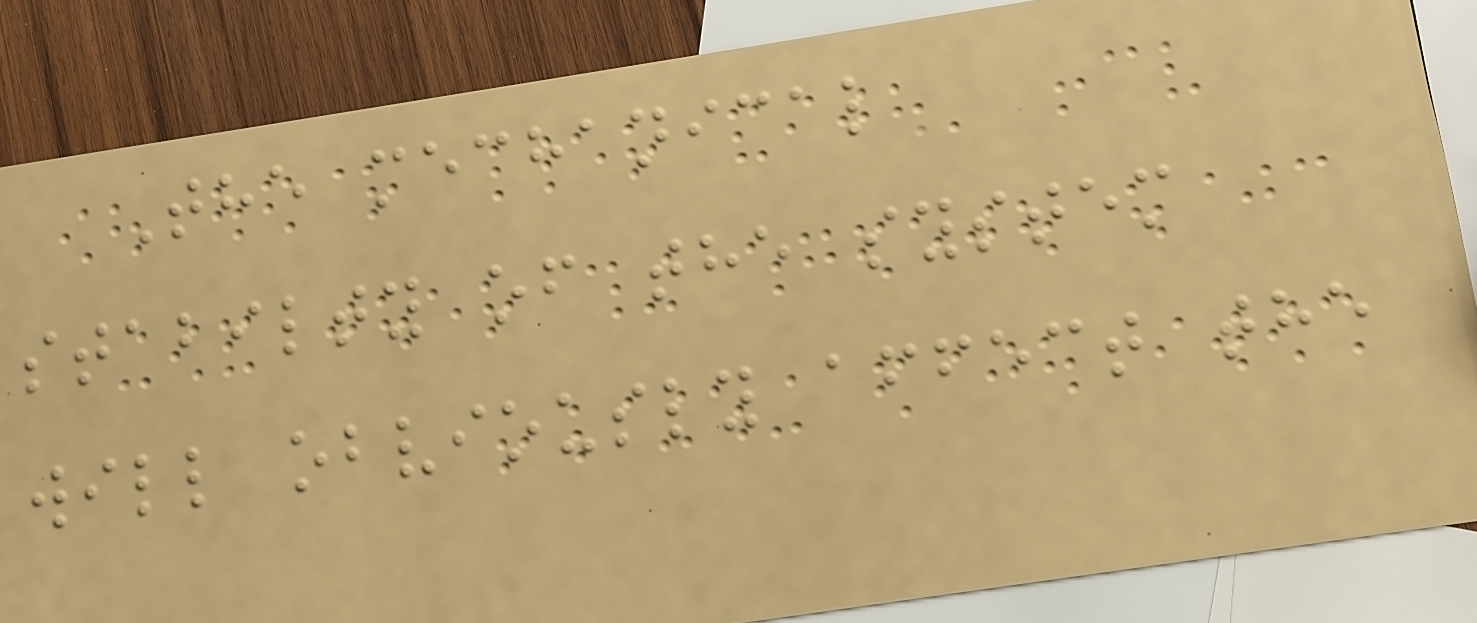The mechanical
stabilty of the system
will obviously affect the
